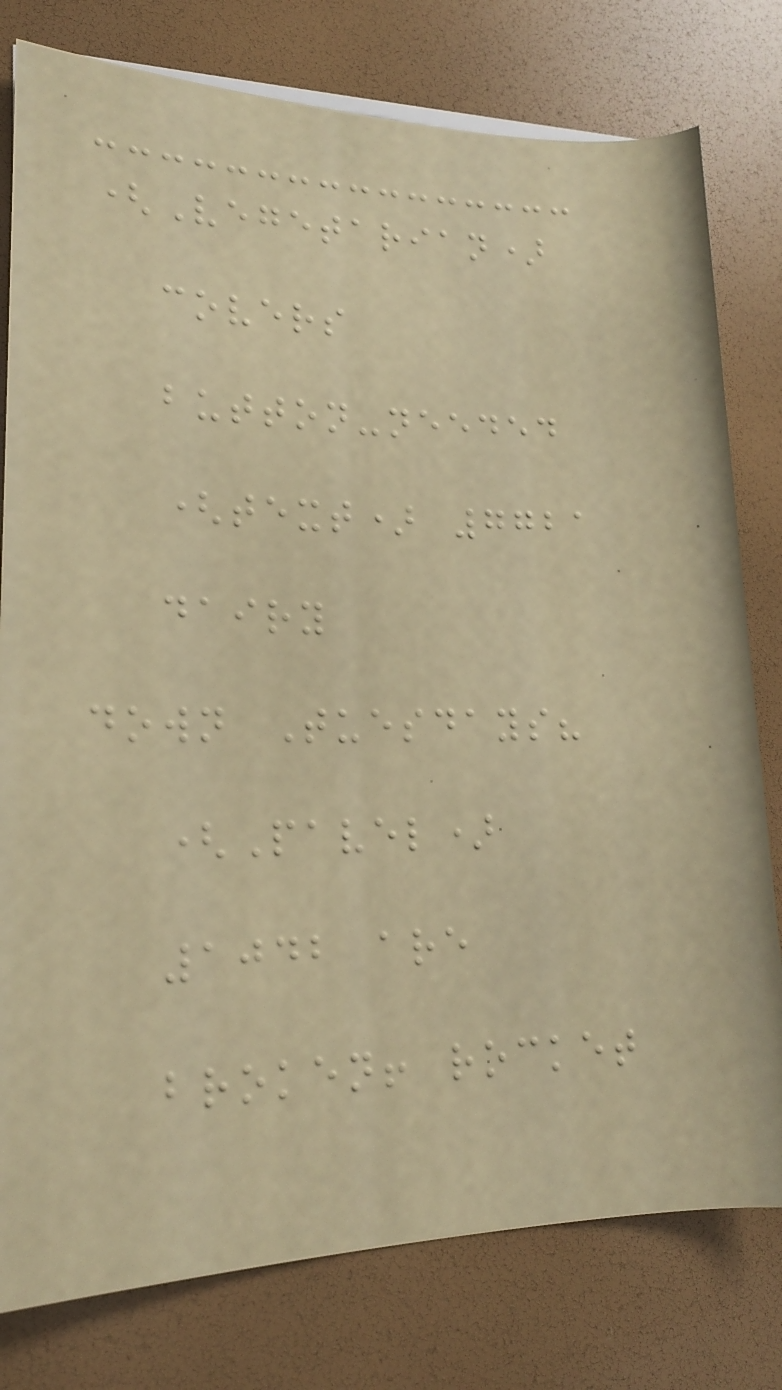(Vegetarian)
covers
button-needed
(text) 7721
dairy
down Tuesdays?
(Pavel)
1042 are
broken! rocket
